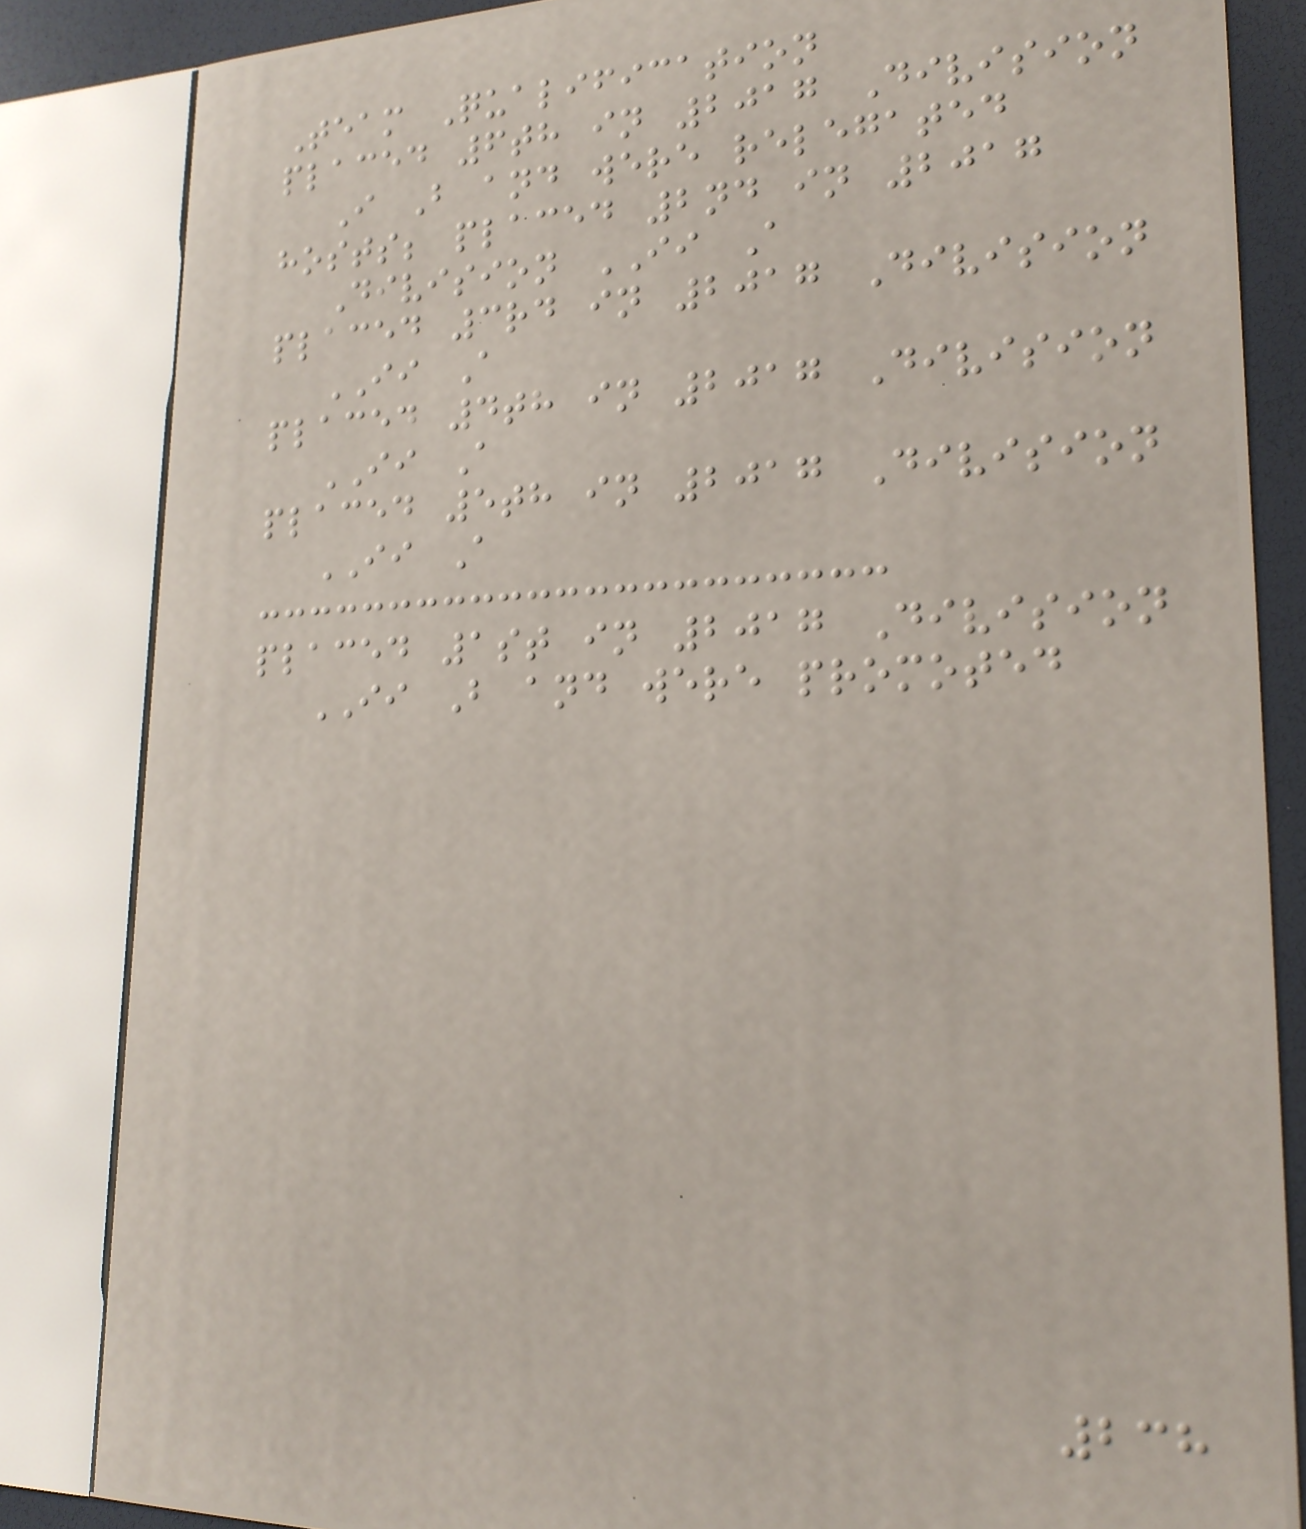Team Qualification
placed 6th in 2017 Division
I B and were relegated
hosts; placed 2nd in 2017
Division II A
placed 3rd in 2017 Division
II A
placed 4th in 2017 Division
II A
placed 5th in 2017 Division
II A
placed 1st in 2017 Division
II B and were promoted
238
